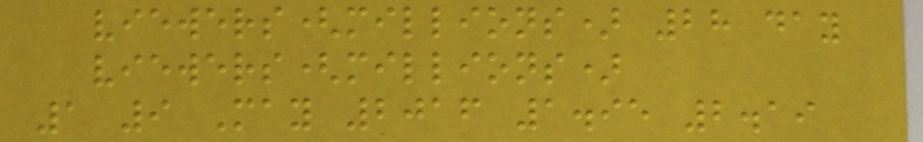viewers(millions) 28 day
viewers(millions)
1 9 May 2016 1.95 2.19
